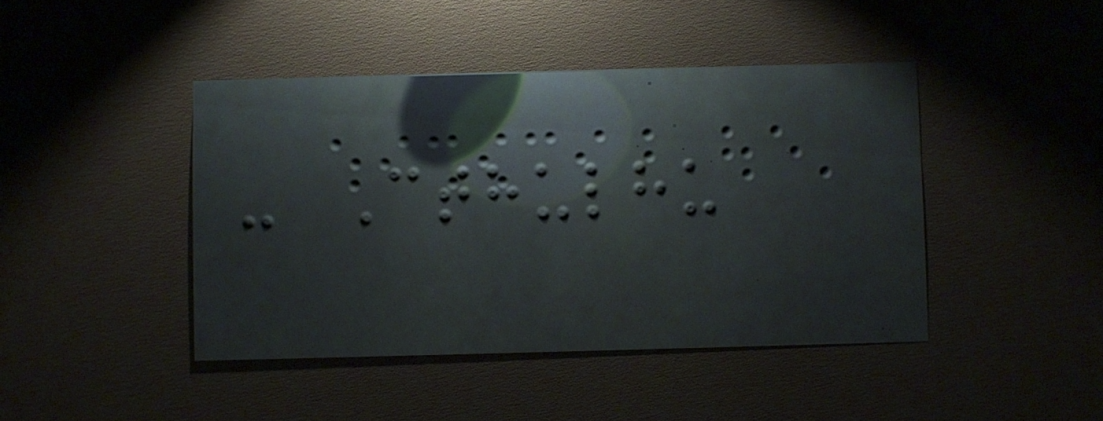- Cthulhu
